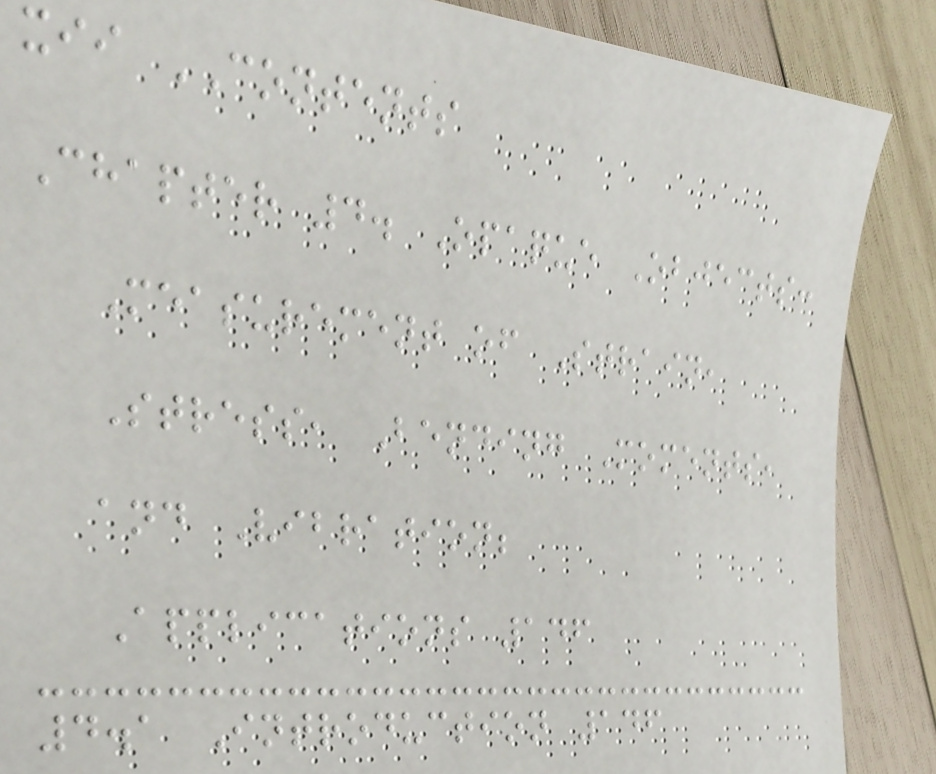xii CONTENTS
Chapter 4. Opaque Objects:
Measurement of Strain,
Stress, Bending Moments,
and Vibration;
Applications 146
4.1 Introduction 146
